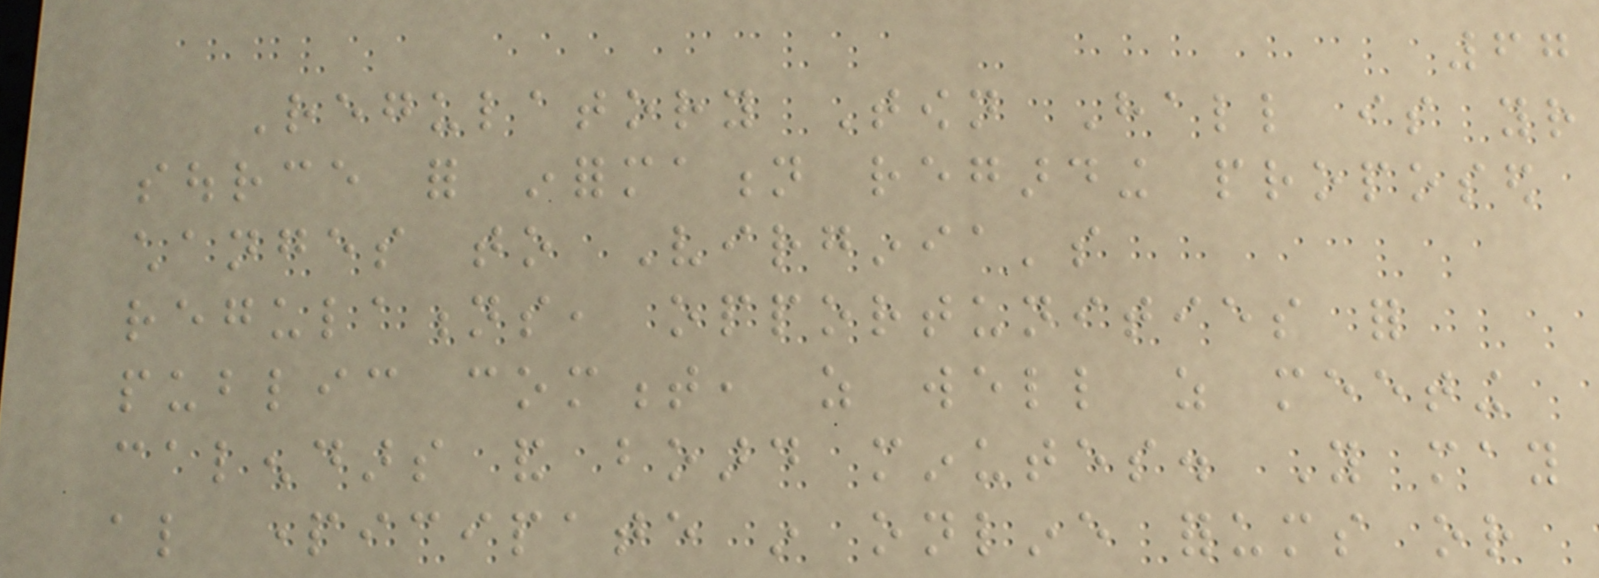67
Regulatory Town Hall is your
source for information regarding proposed
changes to Virginia's
regulations, opportunities for
public comment, as well as meeting
calendars and board minutes. You may
also participate in online forums or
